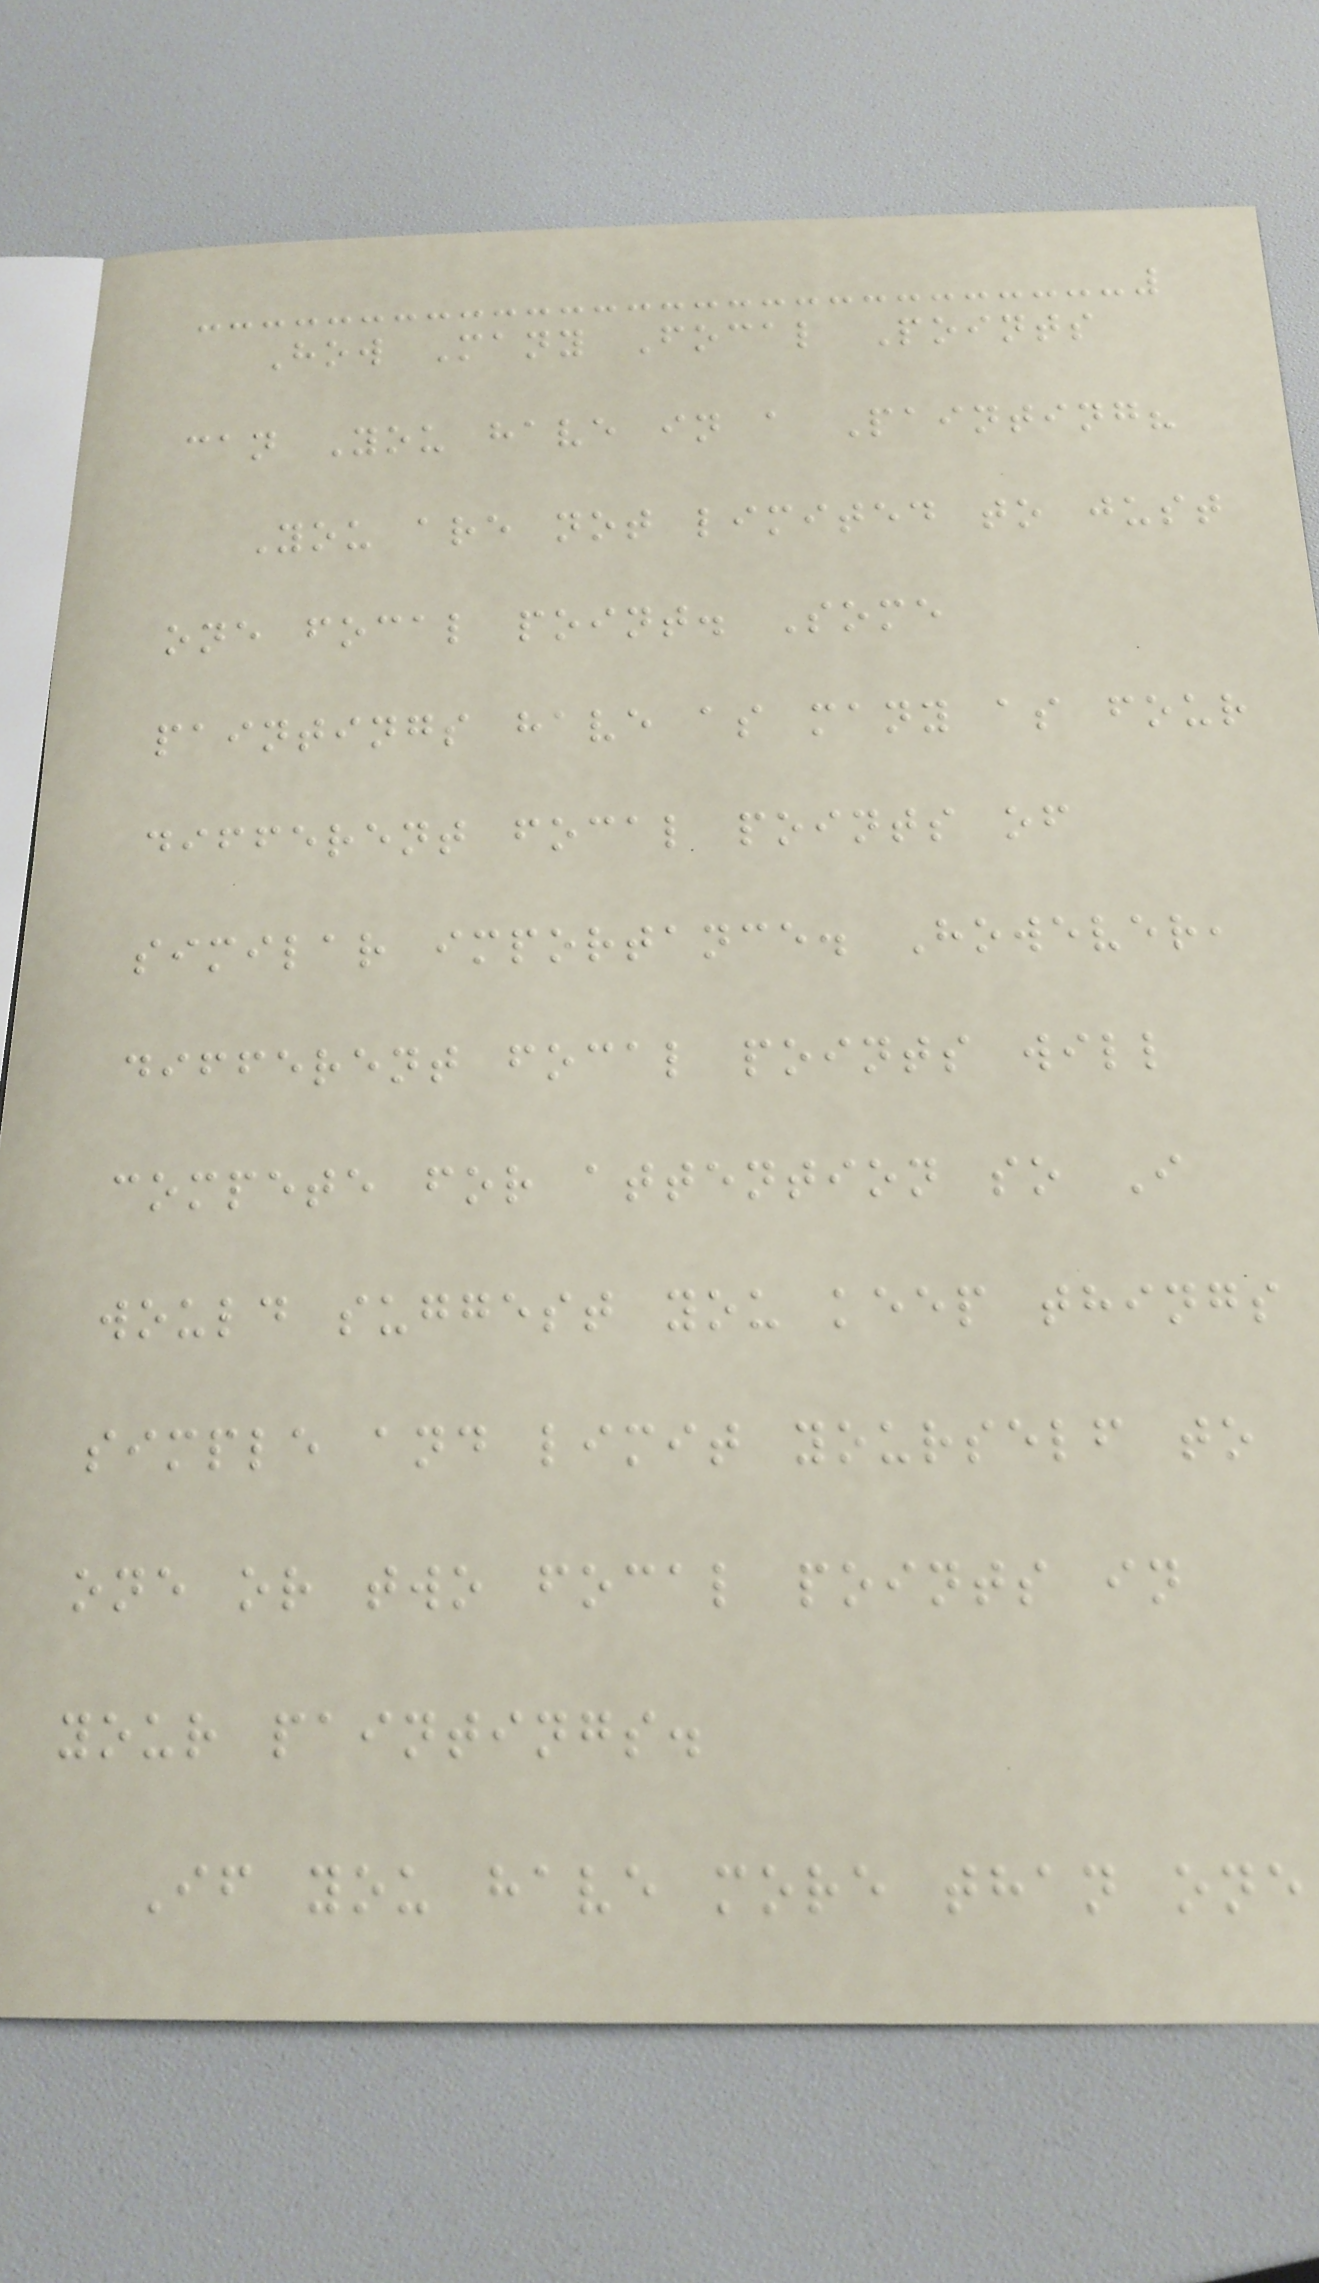How Many Focal Points
can You have in a Painting?
You are not limited to just
one focal point. Some
paintings have as many as four
different focal points of
similar importance. However,
different focal points will
compete for attention so I
would suggest you keep things
simple and limit yourself to
one or two focal points in
your paintings.
If you have more than one
